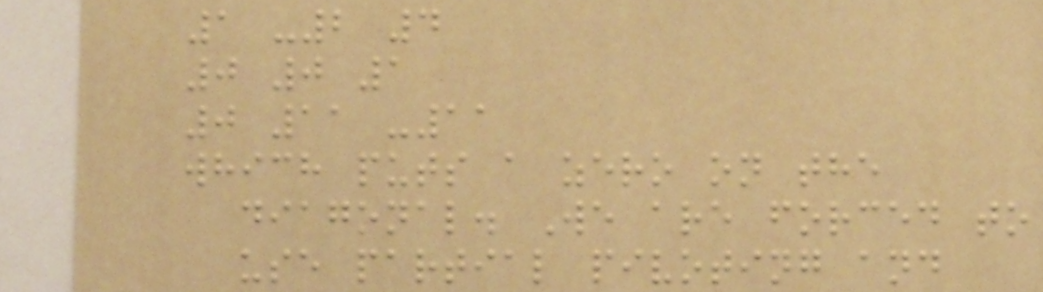1 -2 4
0 0 1
0 11 -11
which puts a zero on the
diagonal. We are forced to
use partial pivoting and
